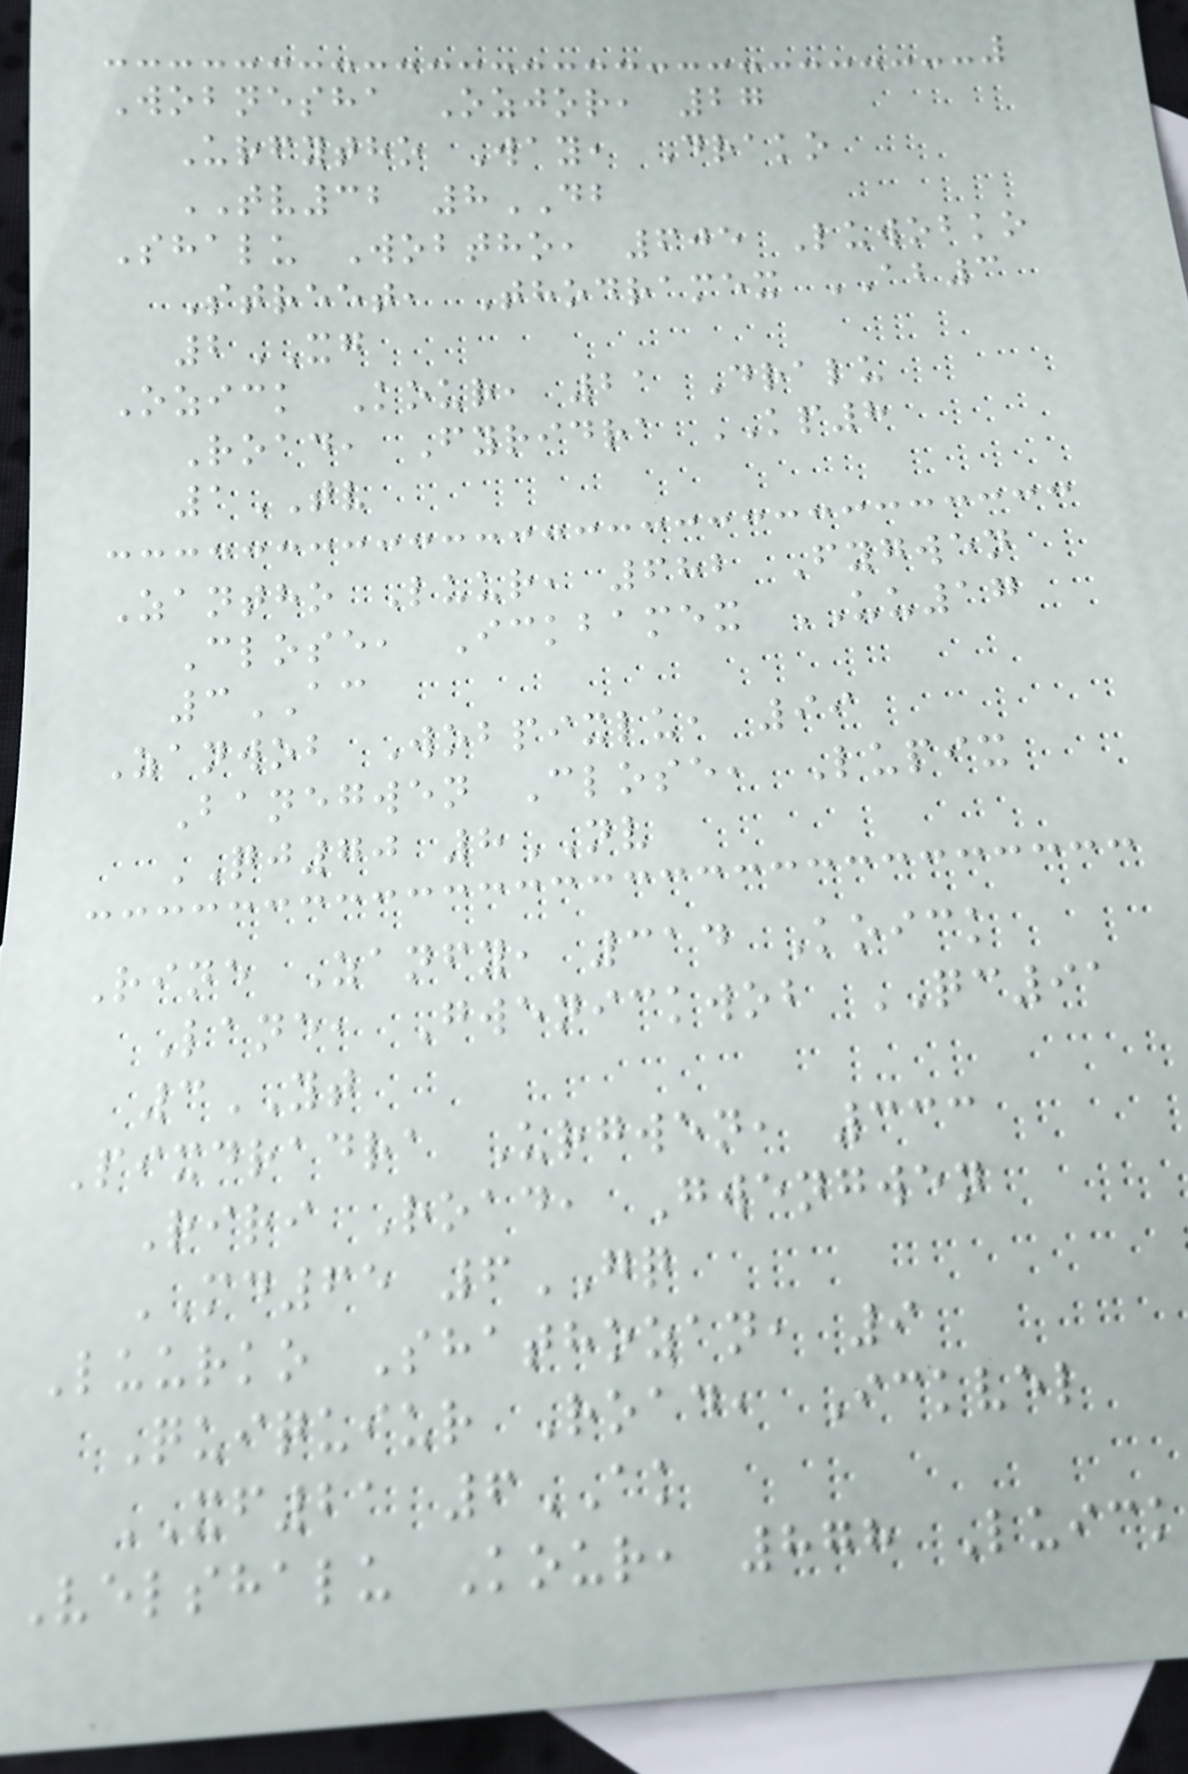Wobnesha Ozjor, 27
Urfytho Way, Drako
TV32 8DB
Shalu Wobtho, 605 Luwobko
Street, Thodramex AB3
2XG
Ozick Kour, 21 Dralu
Road, Fyridra KP8
1TV
Zantho Luur, 682 Fygwen
Close, Ickbamex UU17
3AC
Zanwob Wobpixlu, 99
Banegwen Close, Lupix
QJ70 8NV
Rine Zanfy, 314 Koick
Lane, Gwenickwob QC91
3YT
Pixdradra Urgwen, 333
Riri Road, Gwengwen
MD65 6GQ
Luurko Shathozan, 9
Quiquiur Road, Ickvel
XF21 6AK
Velshalu Kour, 878 Luick
